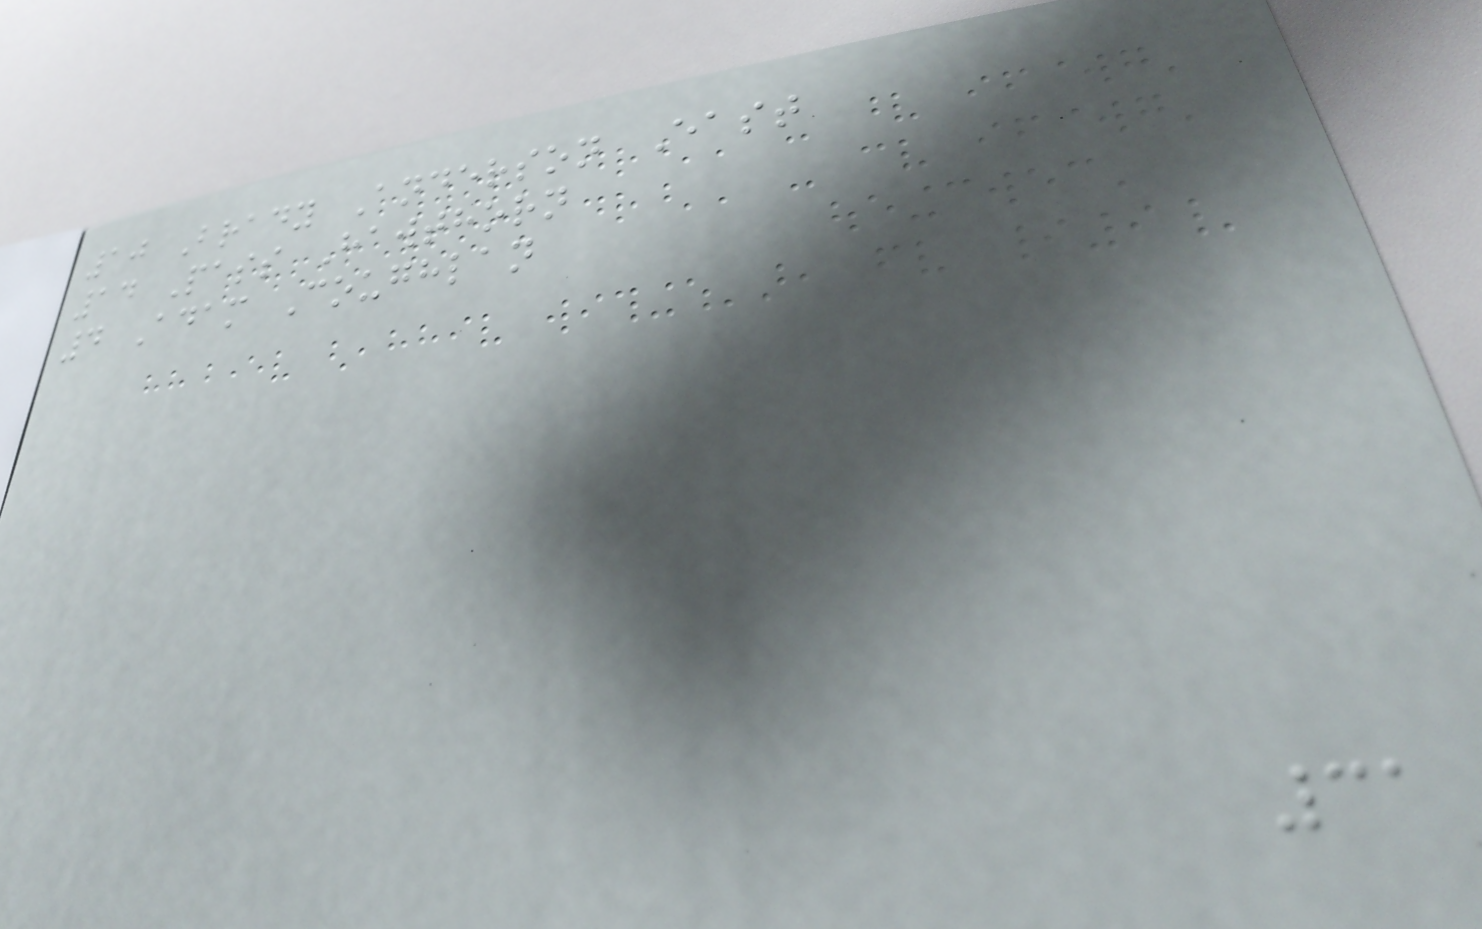10 Brady Anderson East
14 Pass Hawthorn
4 Adam Coughlan
31
